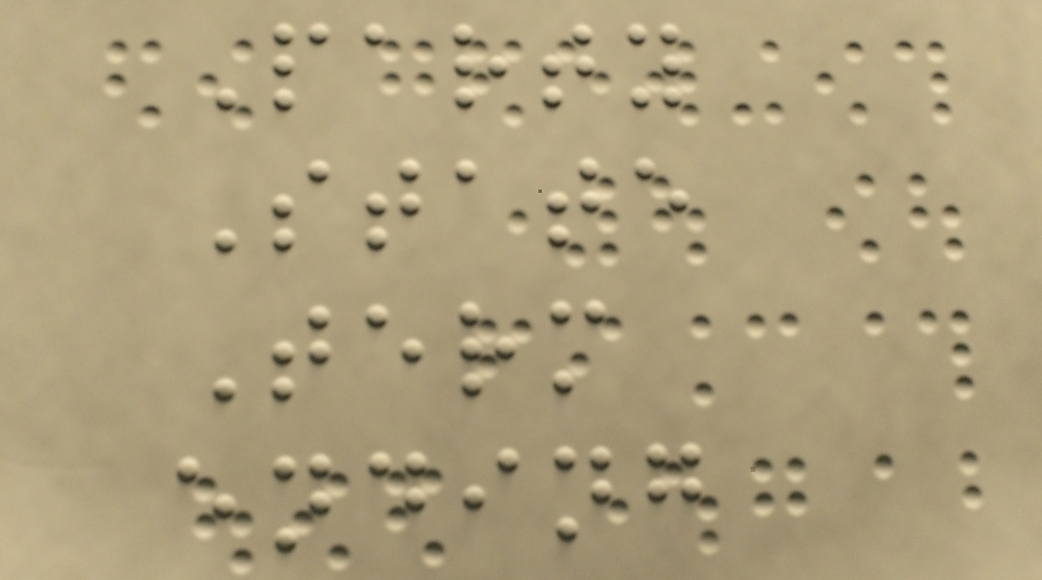Party
State
Term
ending
